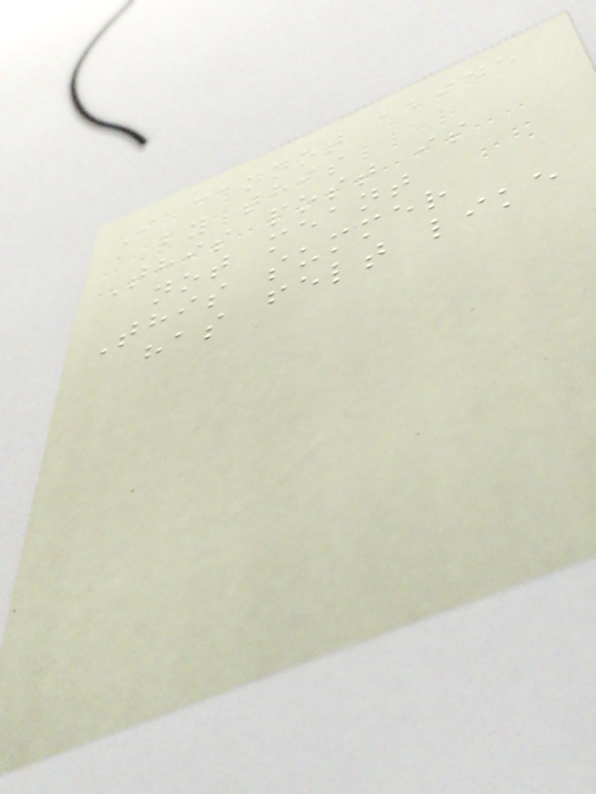I cannot abide
by this
This post is
not meant
This summer
has felt like
